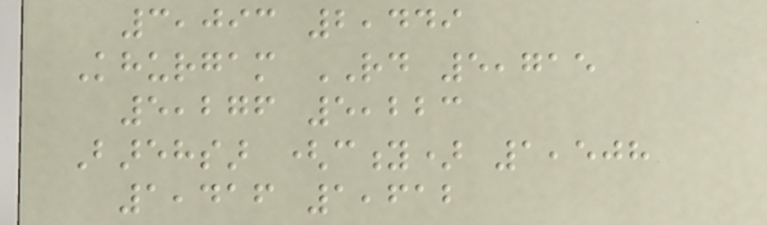3,093 2,449
Khurgam RD 5,715
5,276 5,223
Barehsar (city) 1,508
1,416 1,612
